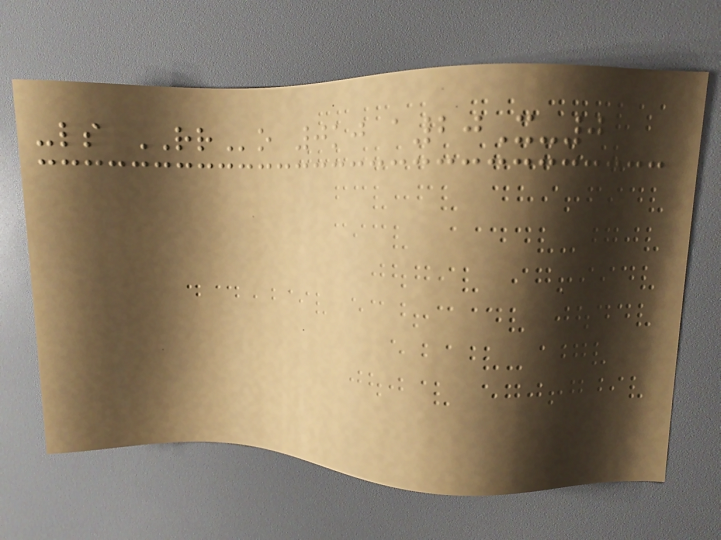-ls RRo 0kj a20X-0
